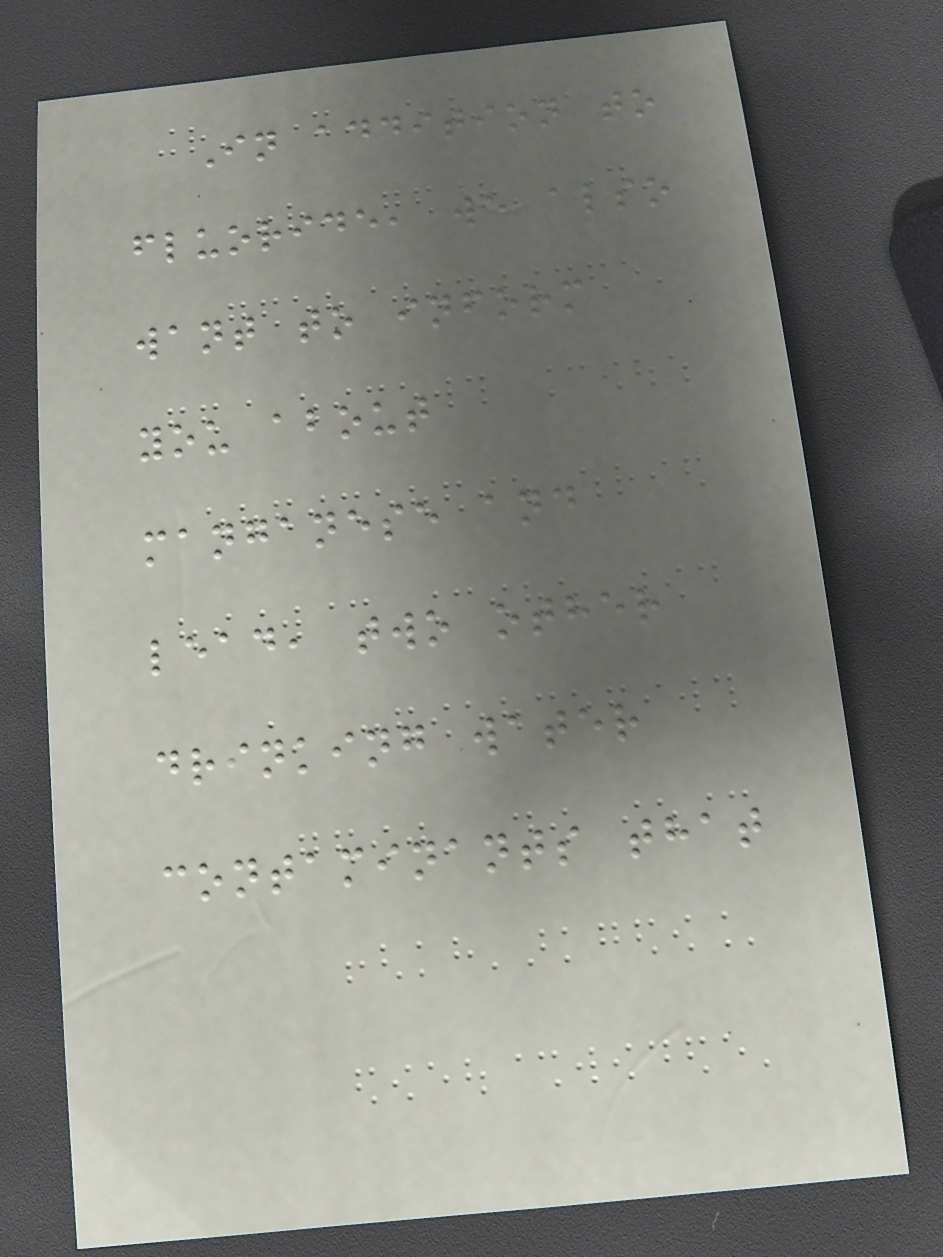In addition to
fluoride, we also
want to inform
you about
manganese and
lead, two other
drinking water
contaminants that
